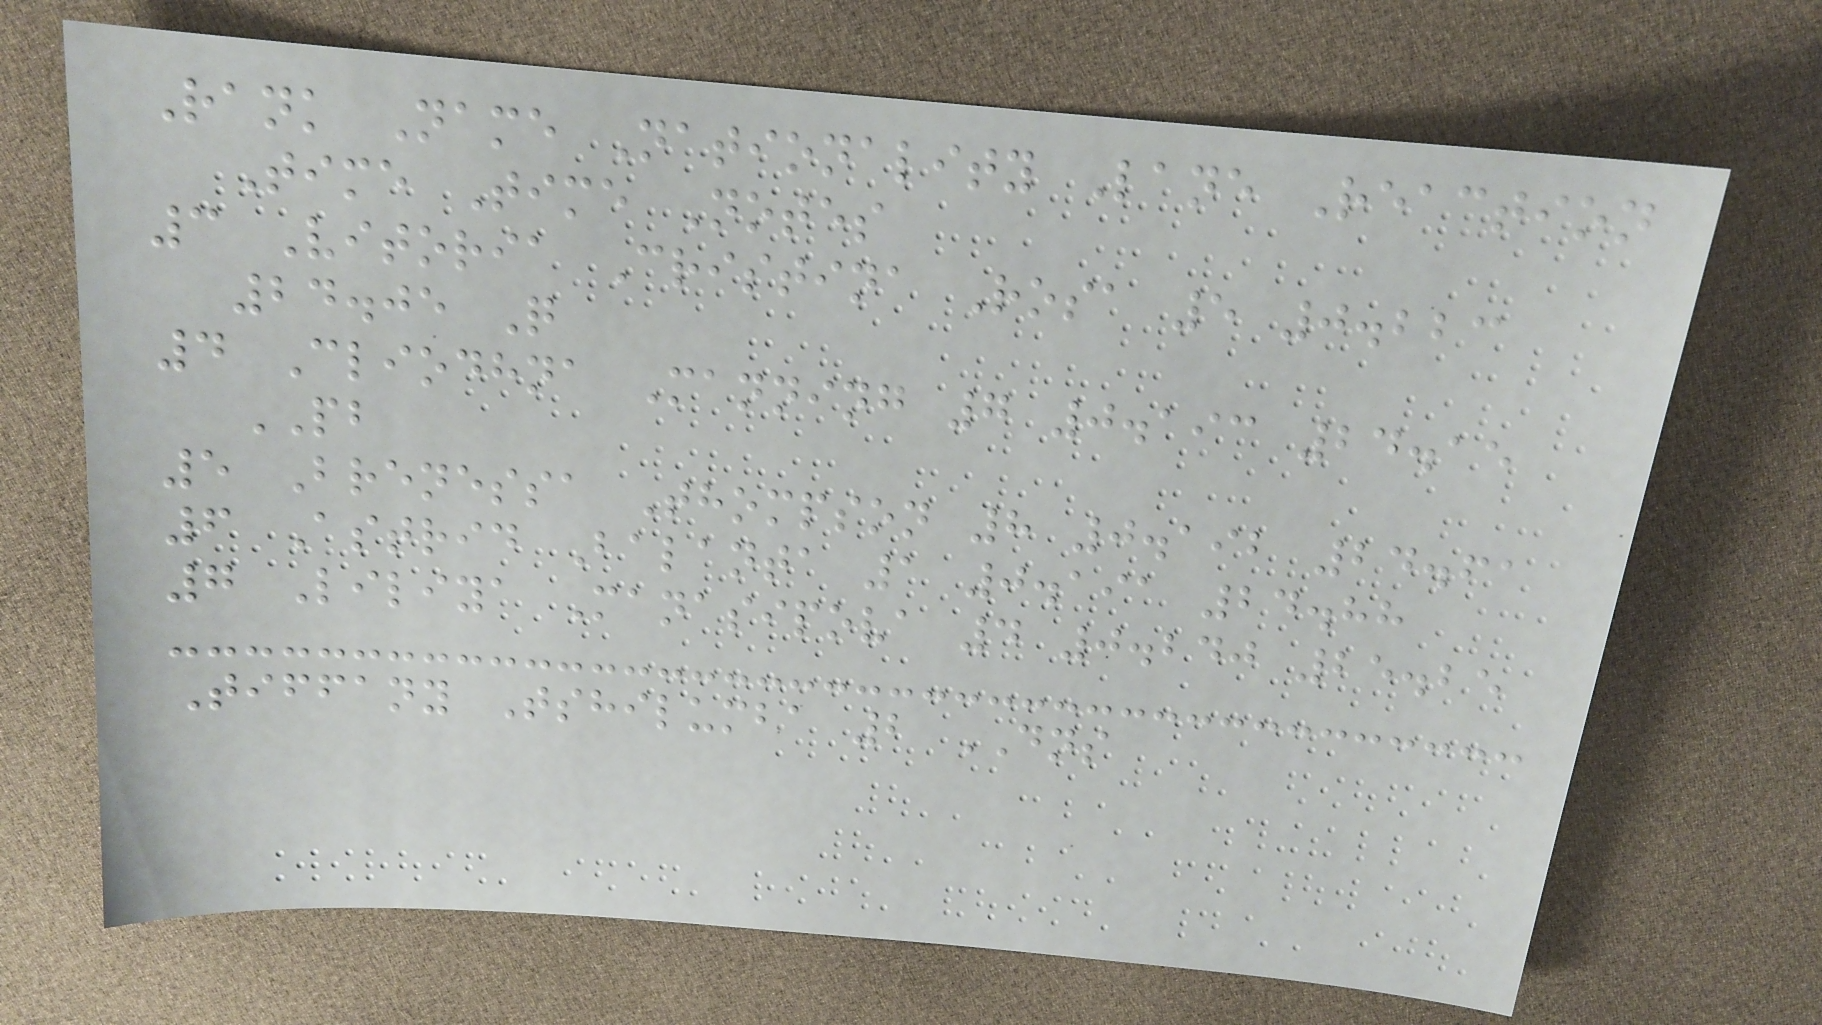Rank Name Nationality Lane Reaction
Time Time Notes
3 Vitoria Cristina Rosa 5 0.223
24.05 Q
4 Cliodhna Manning 7 0.193 24.15
PB
5 Brenessa Thompson 8 0.192 24.61
6 Astrid Balanta 1 0.191 24.88
7 Liliya Manasipova 4 0.240 25.25
Tiffany Tshilumba 2 DNS
